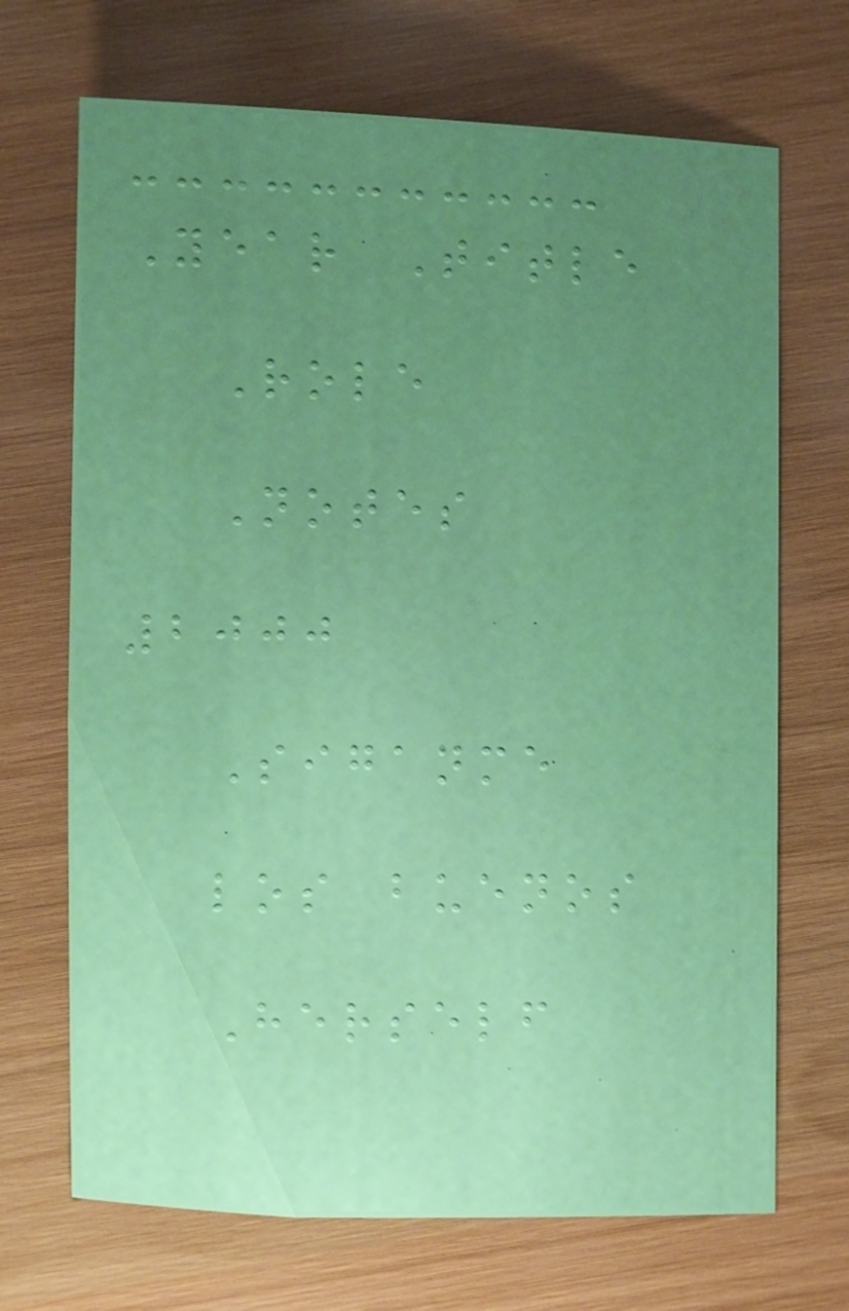Year Title
Role
Notes
2000
Siganme
los buenos
Herself
